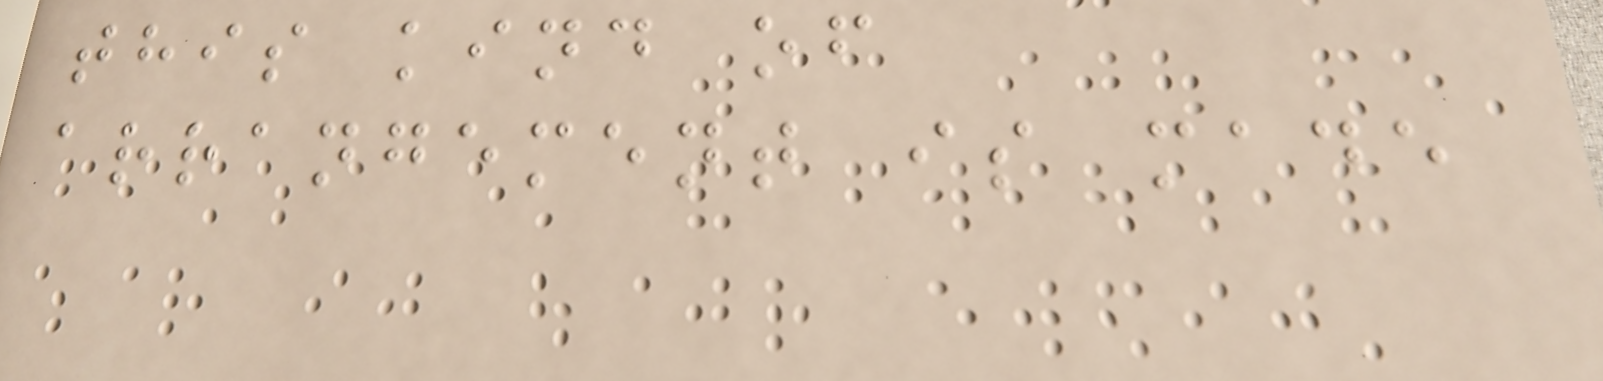this kind of
arrangement is made
